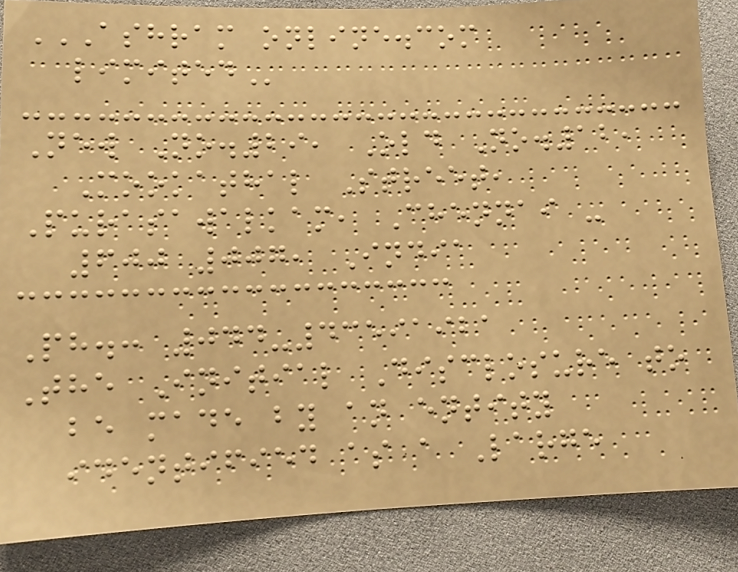ASHRAM ONLINE.COM
LIMITED
New No.29, Old No.12,
Mookathal Street,
Purasawalkam, Chennai -
600 007, India
Ph.: 044-43591921
The Initial Disclosure to
be made by an entity
identified as a Large
